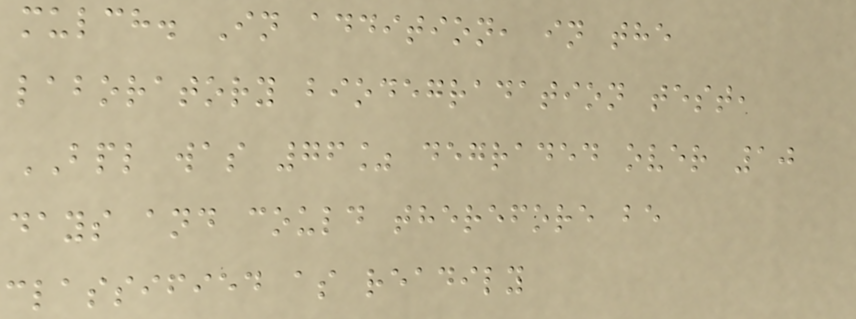mulch. In addition, in the
laboratory biodegradation test,
BPL was 76% degraded over 10
days and could therefore be
classified as readily
